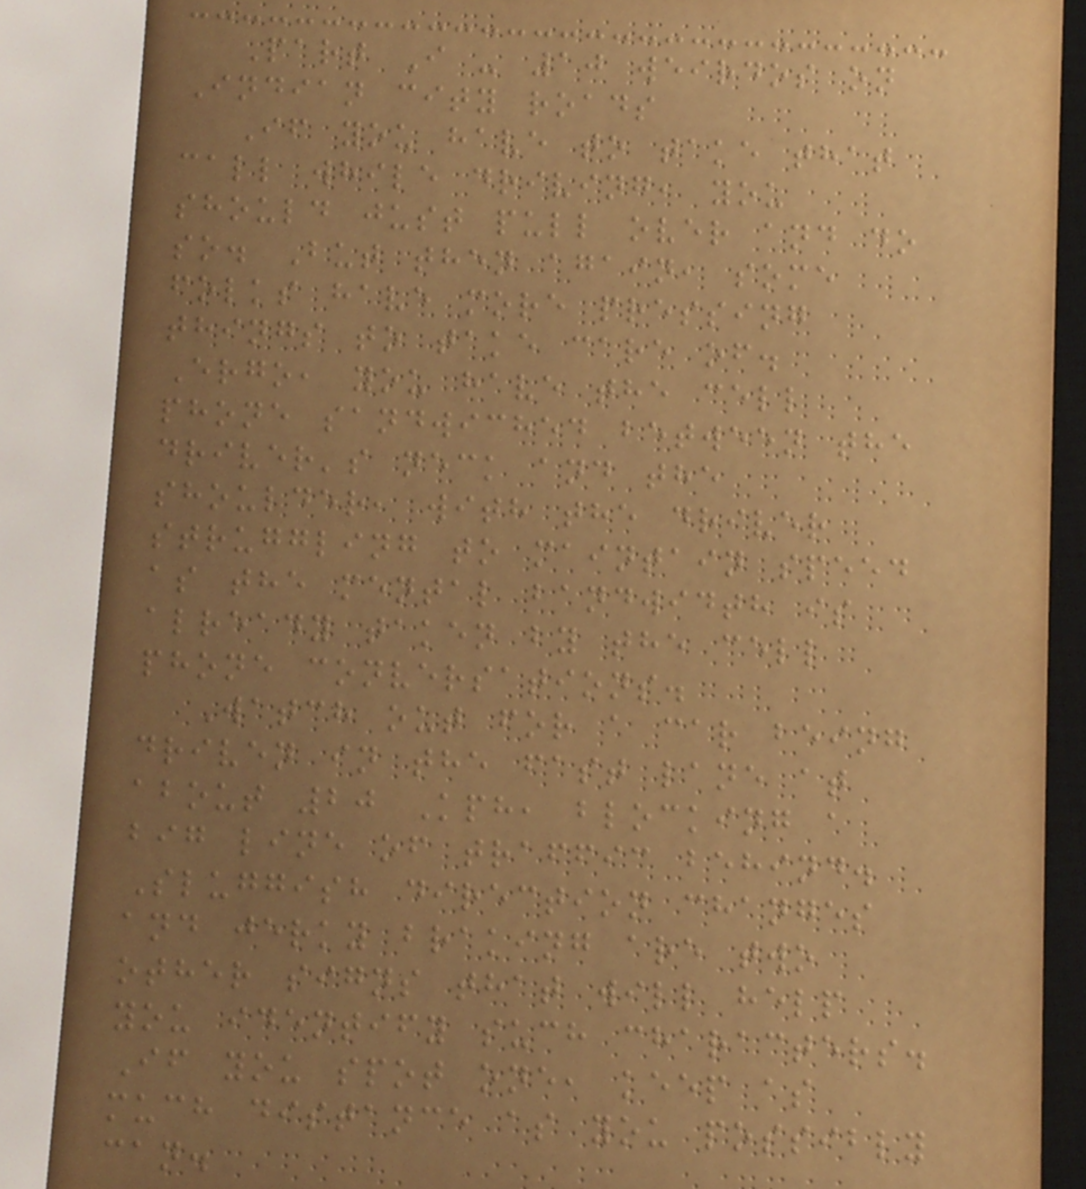Part I - 10 weirdos on
Indian city roads
If you have to take that
call while driving, you
should just pull over and do
so. But then again, some
folks have more pressing
things to take care of.
Ergo, you have the cell
phone sandwiched between the
driver's neck and the
shoulder, with the driver
struggling to maintain speed
as the mental bandwidth is
already taken by the cell
phone conversations.
Watch out for a car being
driven in the fast lane at
about 20 Kph, blocking a
big line of traffic behind.
Sluggish direction changes
and jerky braking are two
other signs that will help
you identify such characters.
If you spot one, keep as
much distance as you possibly
can.
